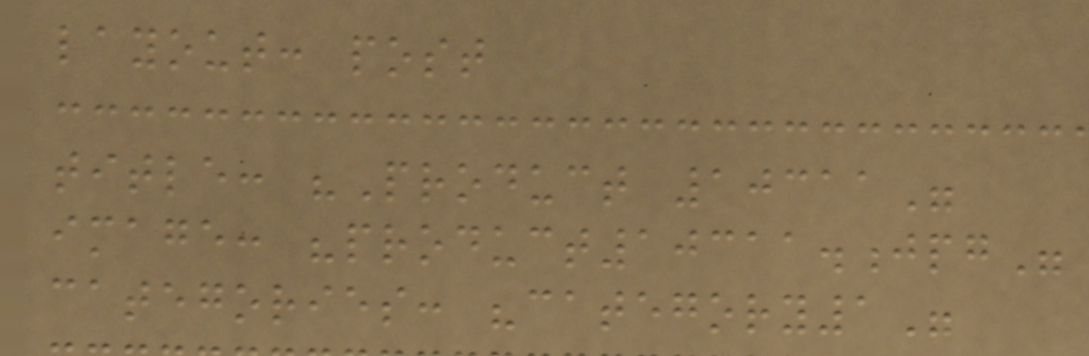layout: post
title: "Product 10311"
image: "product10311.jpg"
categories: "category1"
